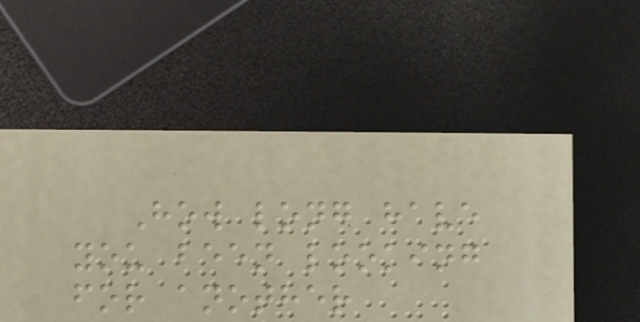How long have
you been looking
for another
